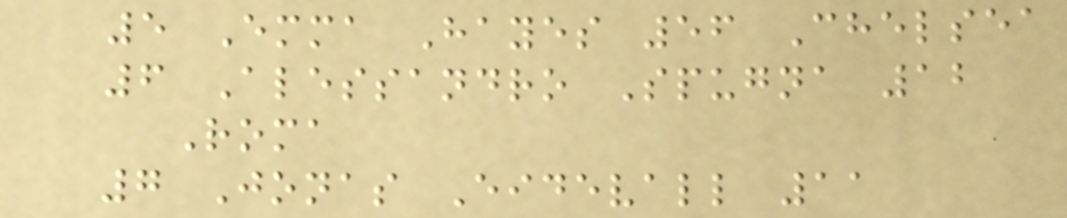5 Emma Hayes 56 Chelsea
6 Alessandro Spugna 12
Roma
7 Jonas Eidevall 11
